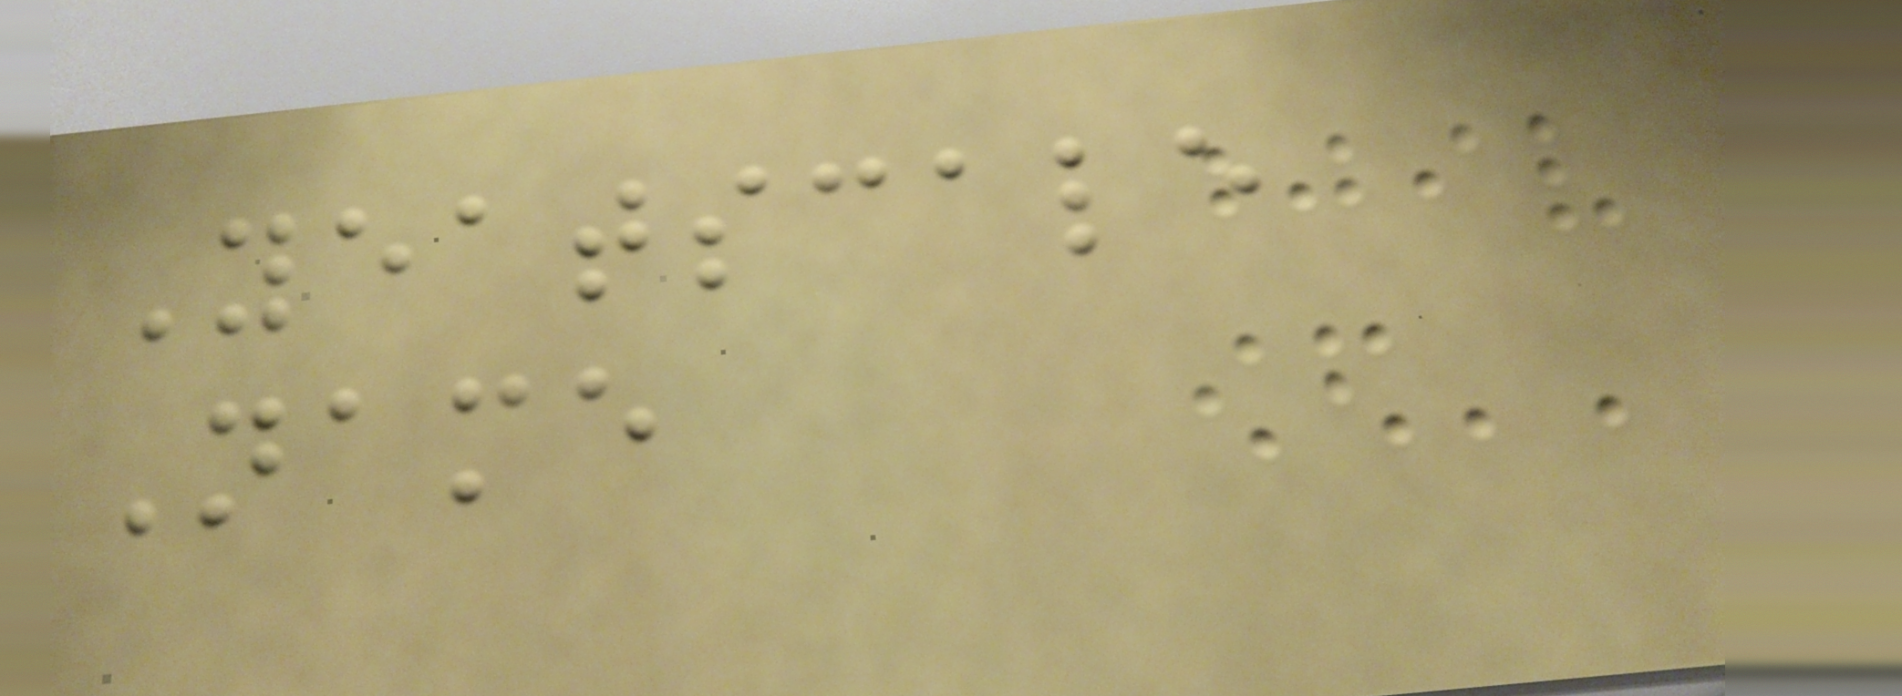Yeatscale
Name
